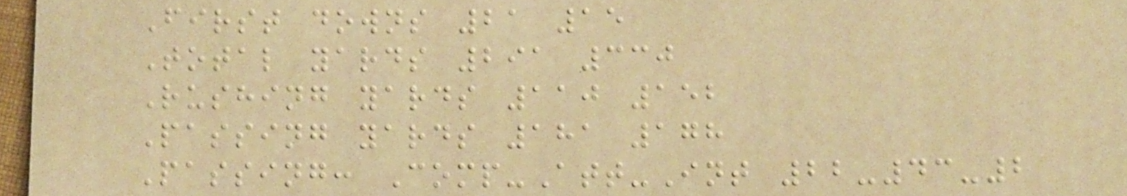First downs 21 15
Total yards 291 330
Rushing yards 110 152
Passing yards 181 178
Passing: Comp-Att-Int 22-43-2
